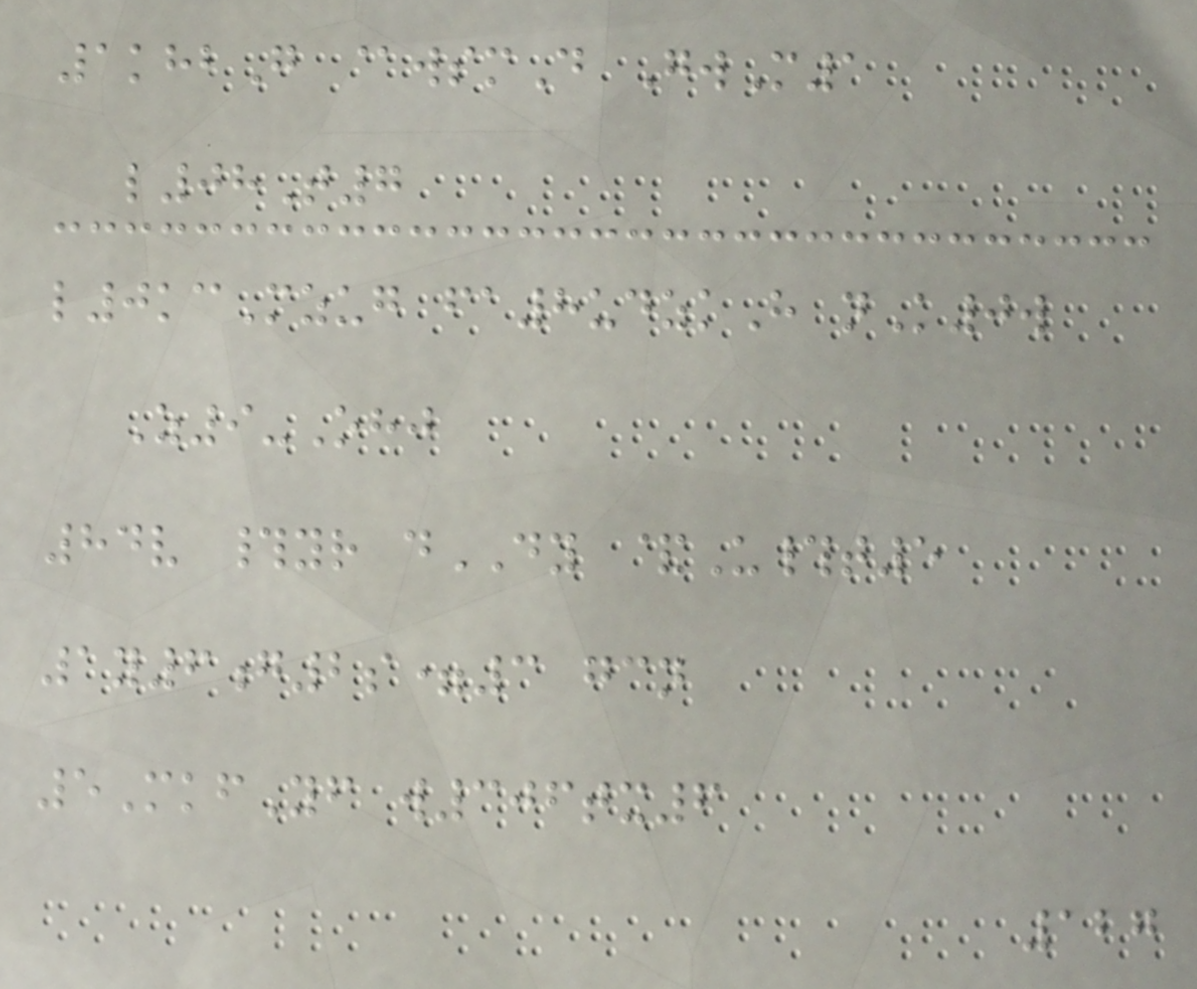1khbG @wsmD GwM1
l08T7
l0kcMzug fa8udzkH nK0w
Z9-Ohj
84v #yr dDY &U#t5
1y6g2s=3 gcn
5MkfYf w306tx6
127
